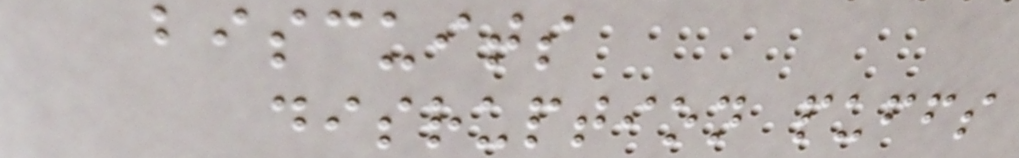biscuits
disruption puffs
